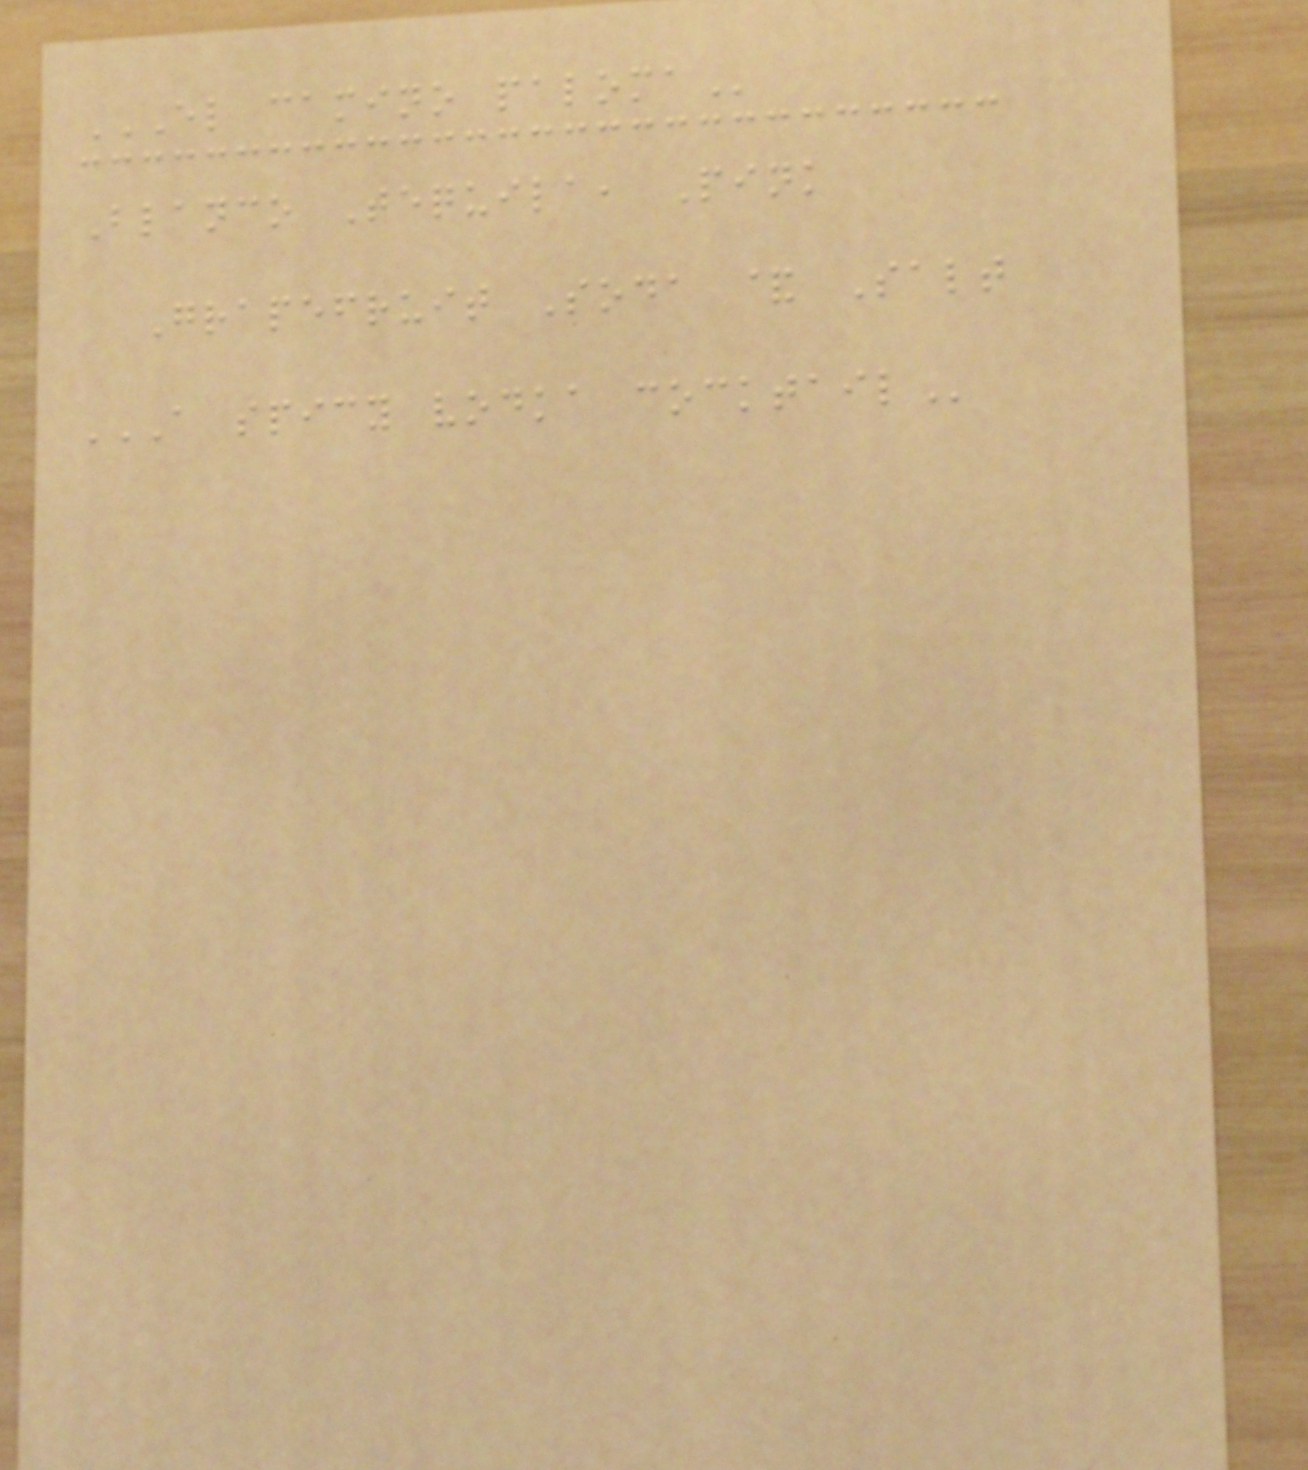EL CAMINO PALOMA
Blanco Tequila, Pink
Grapefruit Soda & Salt
A SPICY VODKA COCKTAIL
